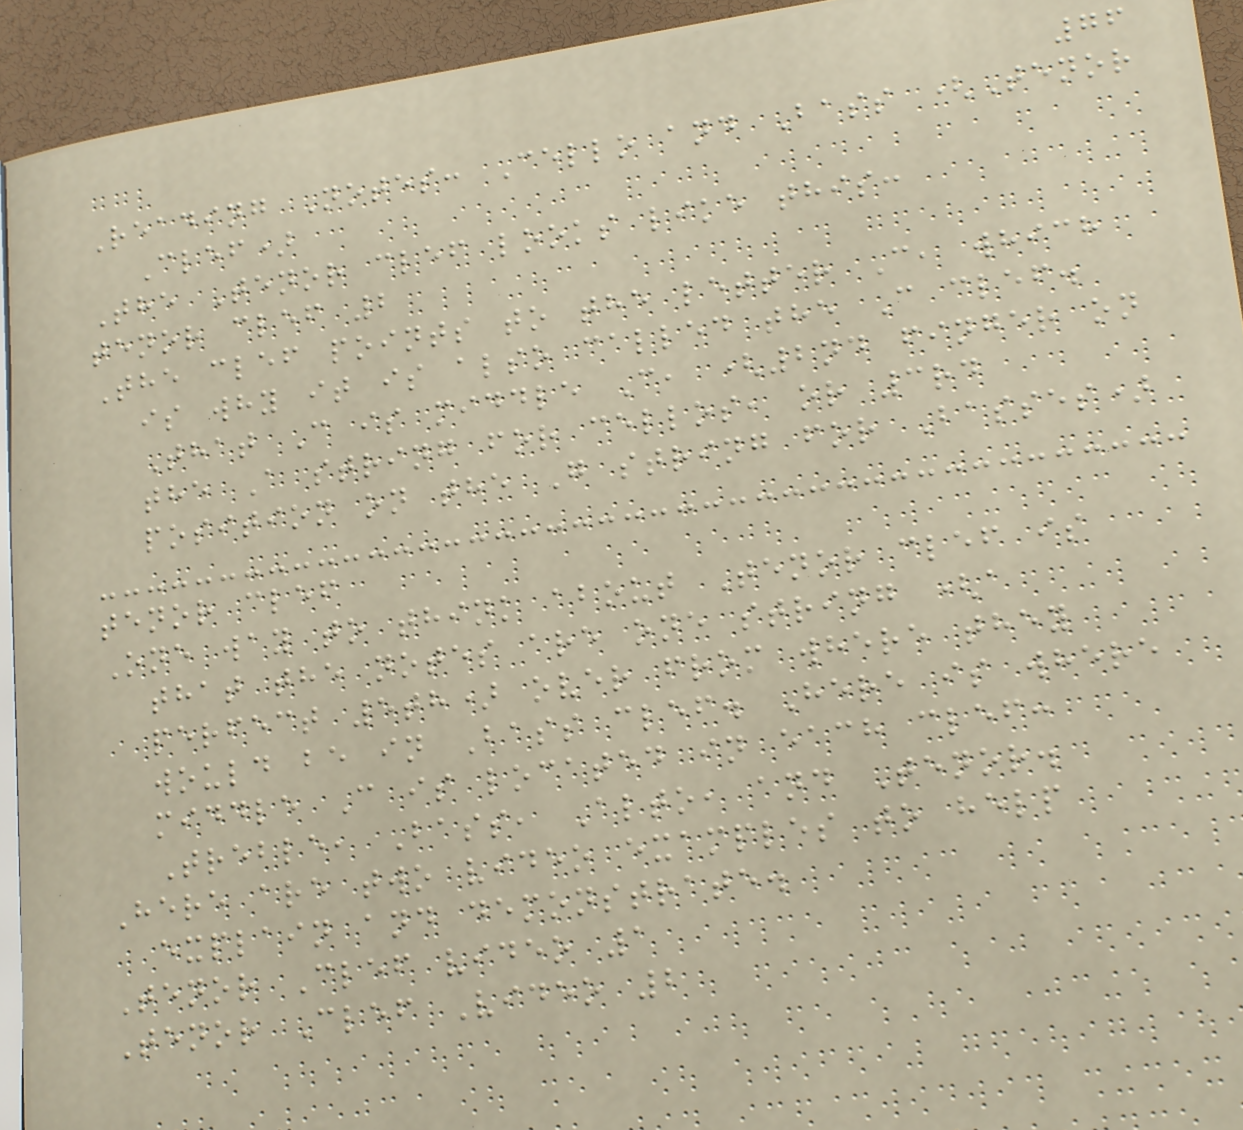76
Reading Notes: Cello and Bass (Tenor
Clef)
The Tenor clef looks like this:
tenor clef 2
The clef points to the letter C, which
is why it is also called the C clef.
That C is middle C, (2nd finger on
the A string for cellos, or 3rd
position on the G string for Basses)
tenor clef
One way to think about Tenor clef is
that the notes are one string (a
perfect 5th) over from where they
would be in Bass clef. Here is where
middle C is located in each clef:
Treble, Bass, Alto, and Tenor.
Here are two video examples to help
explain and demonstrate.
Tenor Clef video 1
Tenor Clef Video 2
